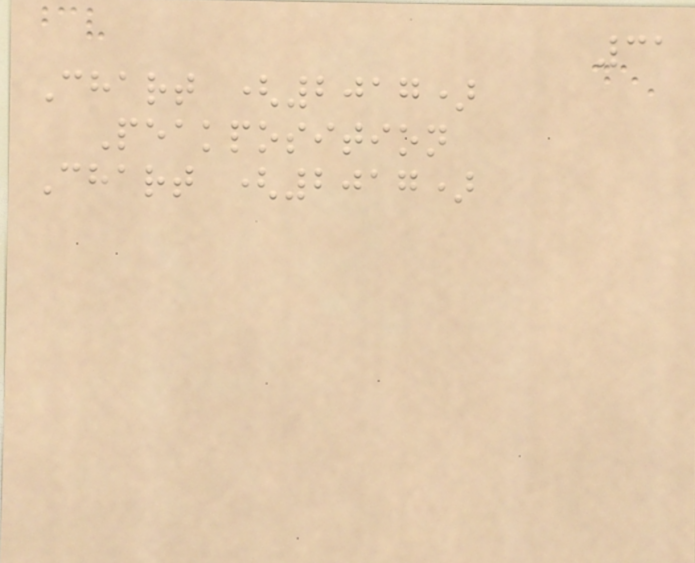31
Chart (2017)
Peakposition
Chart (2017)
